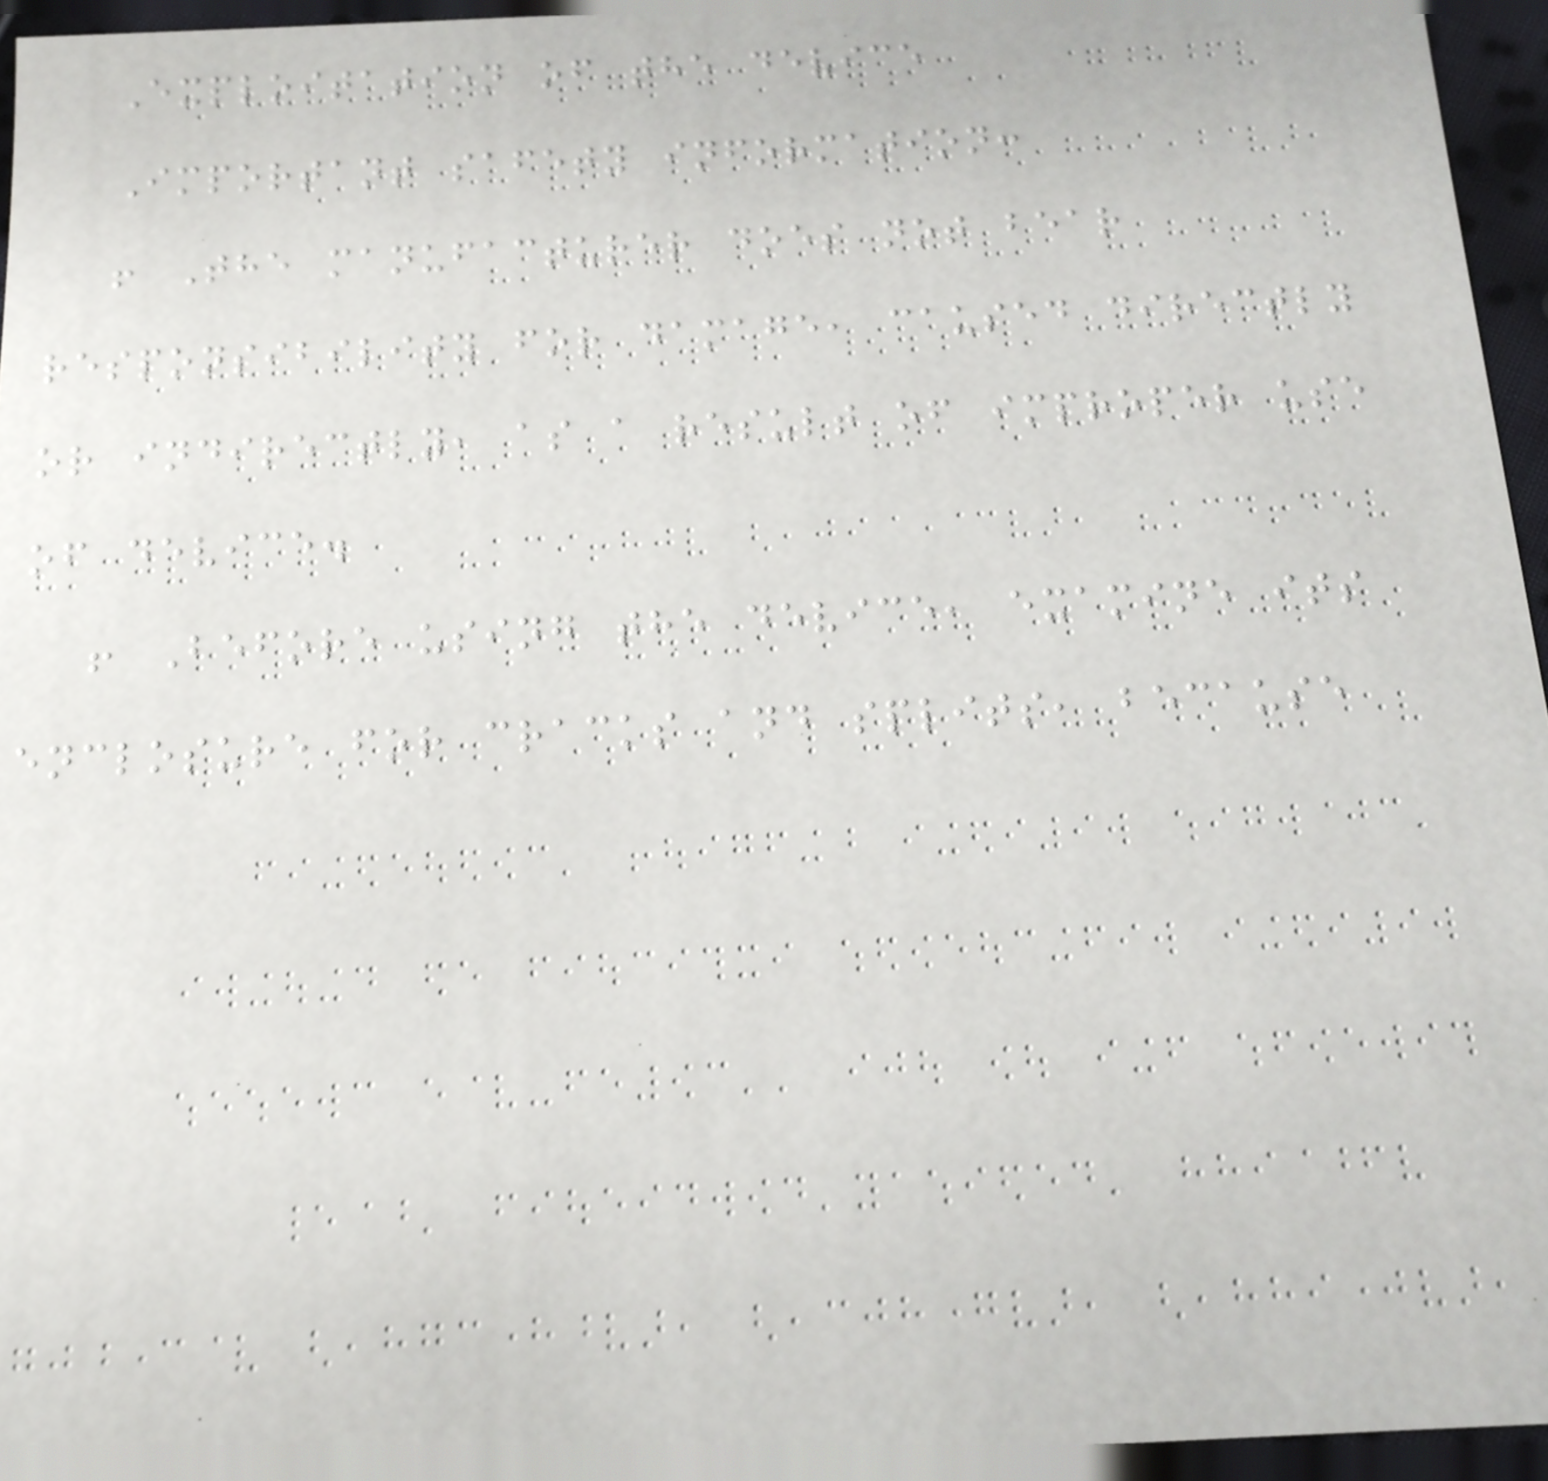Exploitation of the device
Important safety information:
! The manufacturer does not bear
responsibility for damage, caused directly
or indirectly, as a result of improper use
of device.
! Before using the device, examine its
enclosure for cracks and splits, because
